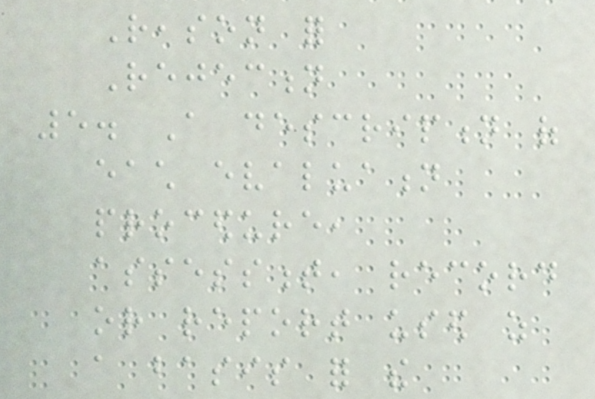Reason for
Rejection
5. A description of
each evaluation
procedure,
assessment, record
or report used as
a basis for the
